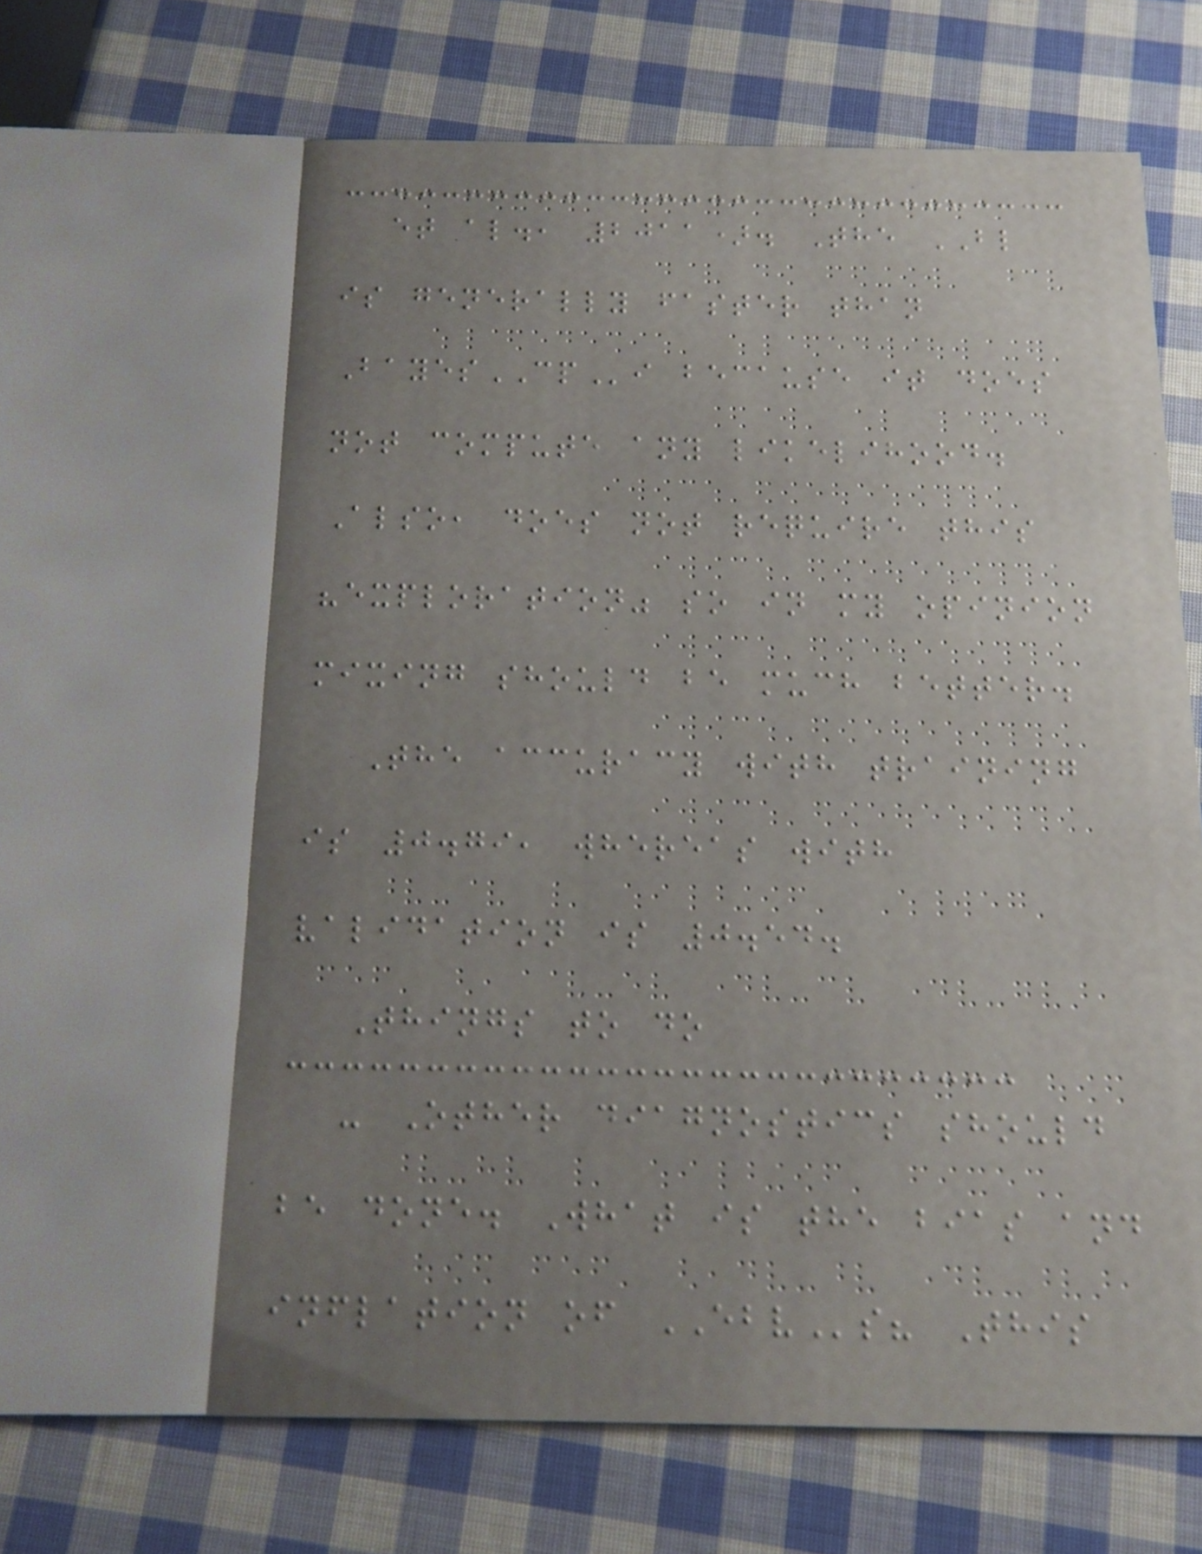et al., 2011). The BL
is generally faster than
BayesCPi because it does
not compute any likelihood.
Also, does not require this
"exploration" so in my opinion
mixing should be much better.
The accuracy with training
is 0.79, whereas with
validation is 0.54.
Things to do
- Other diagnostics should
be done. What is the bias and
inflation of EBVs? This
